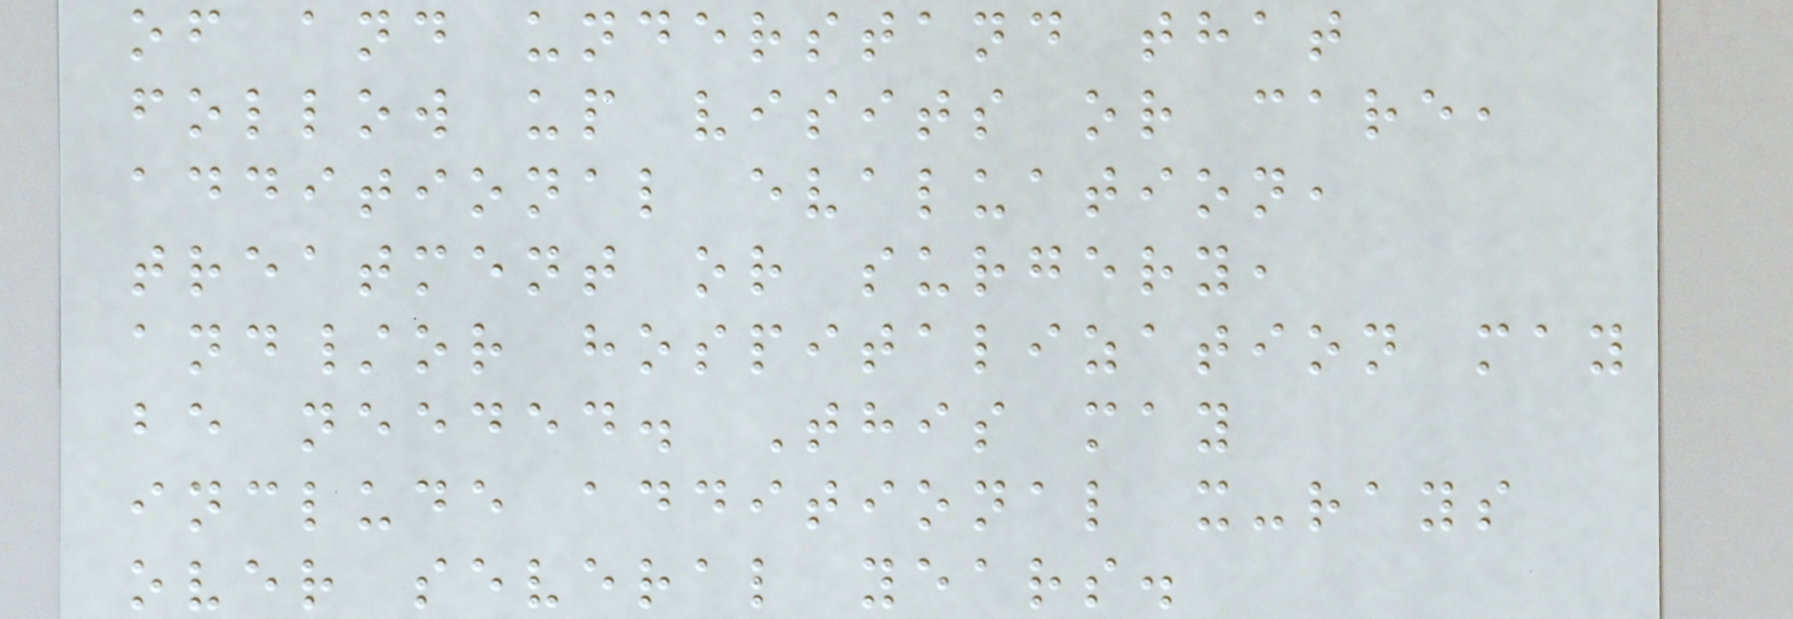of and understand that
follow up visits or care,
additional evaluation,
treatment or surgery,
and/or hospitalization may
be needed. This may
include additional x-rays
over several years.
